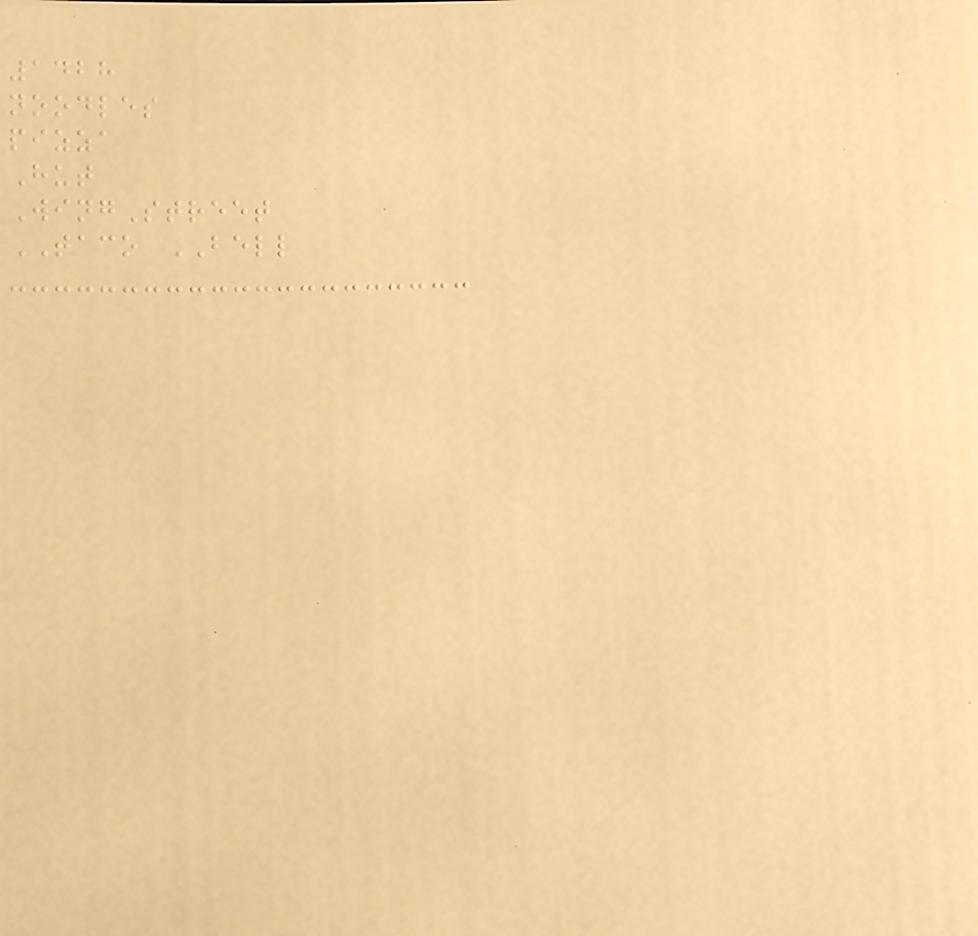1428
noodles
pizza
Hut
WingStreet
TACO BELL
